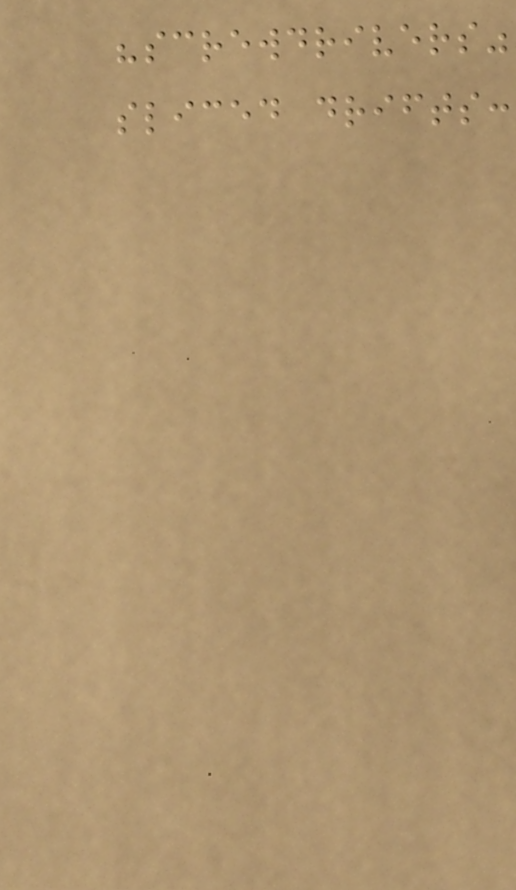"screwdrivers"
sliced drifts:
